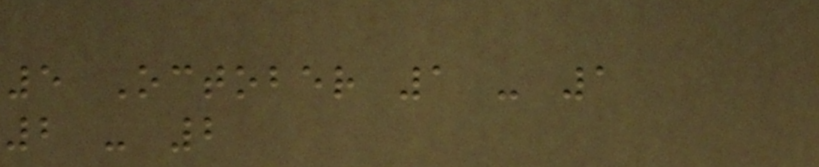5 October 1 - 1
2 - 2
